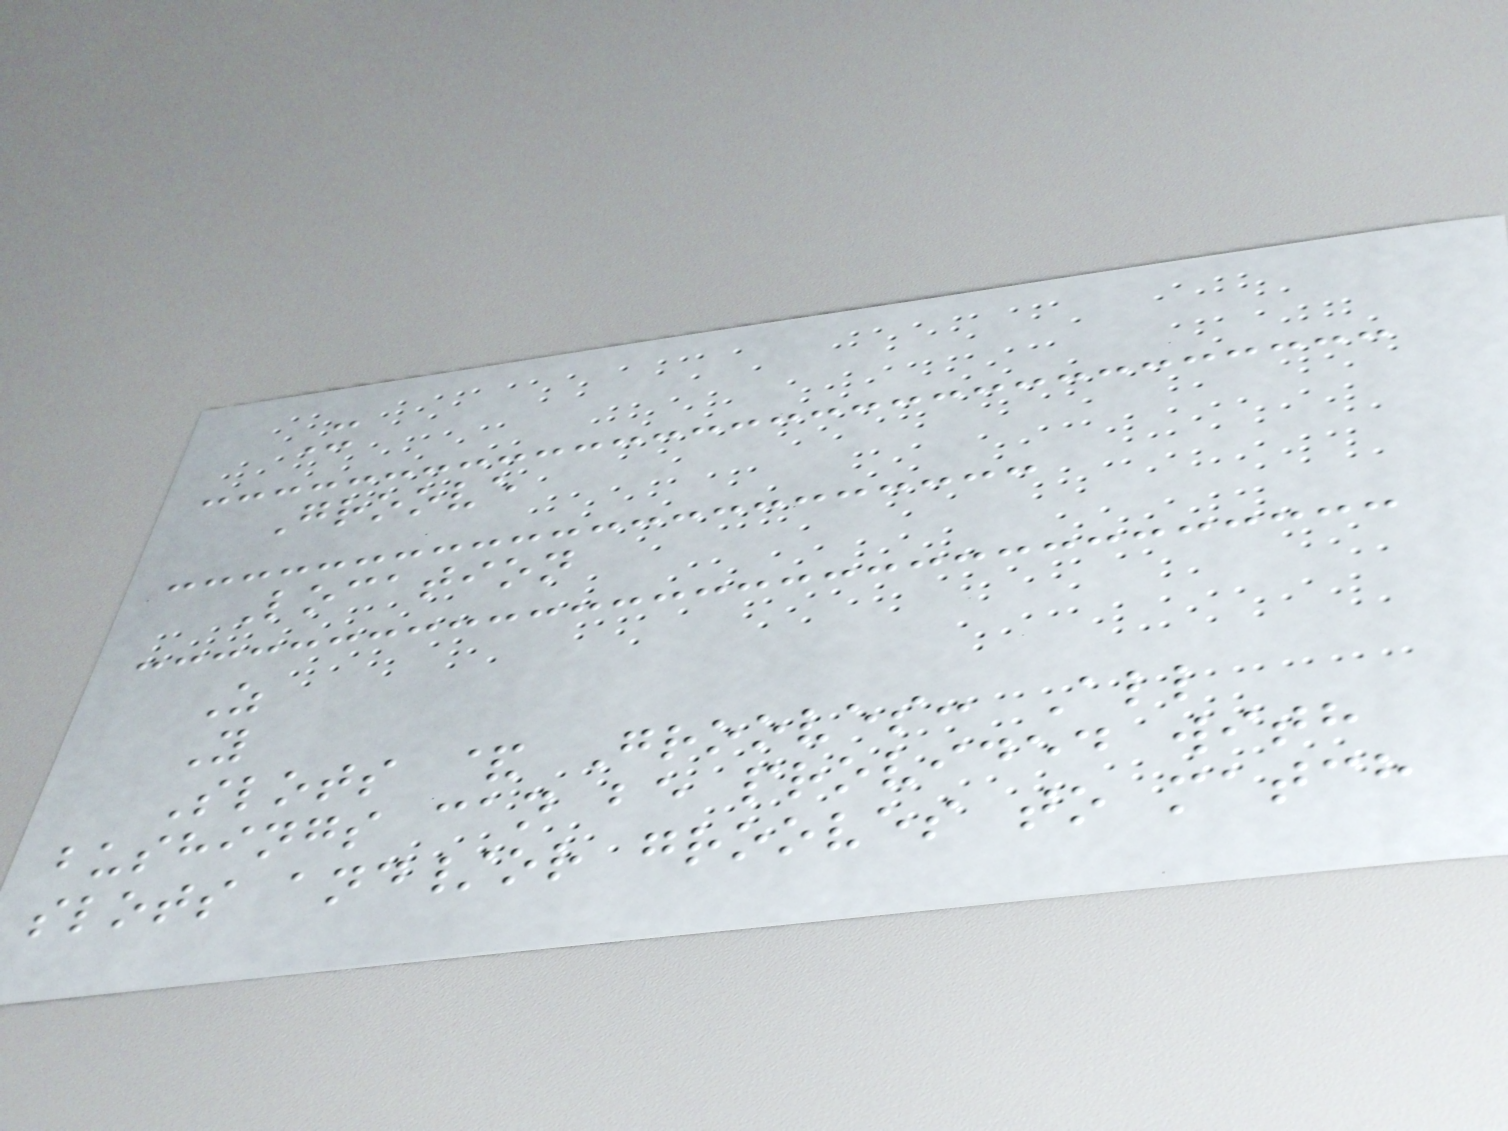X
Groove
Location
Z
Y
Slots & Grooves: All
bushings can be provided with
slots and/or grooves to match
